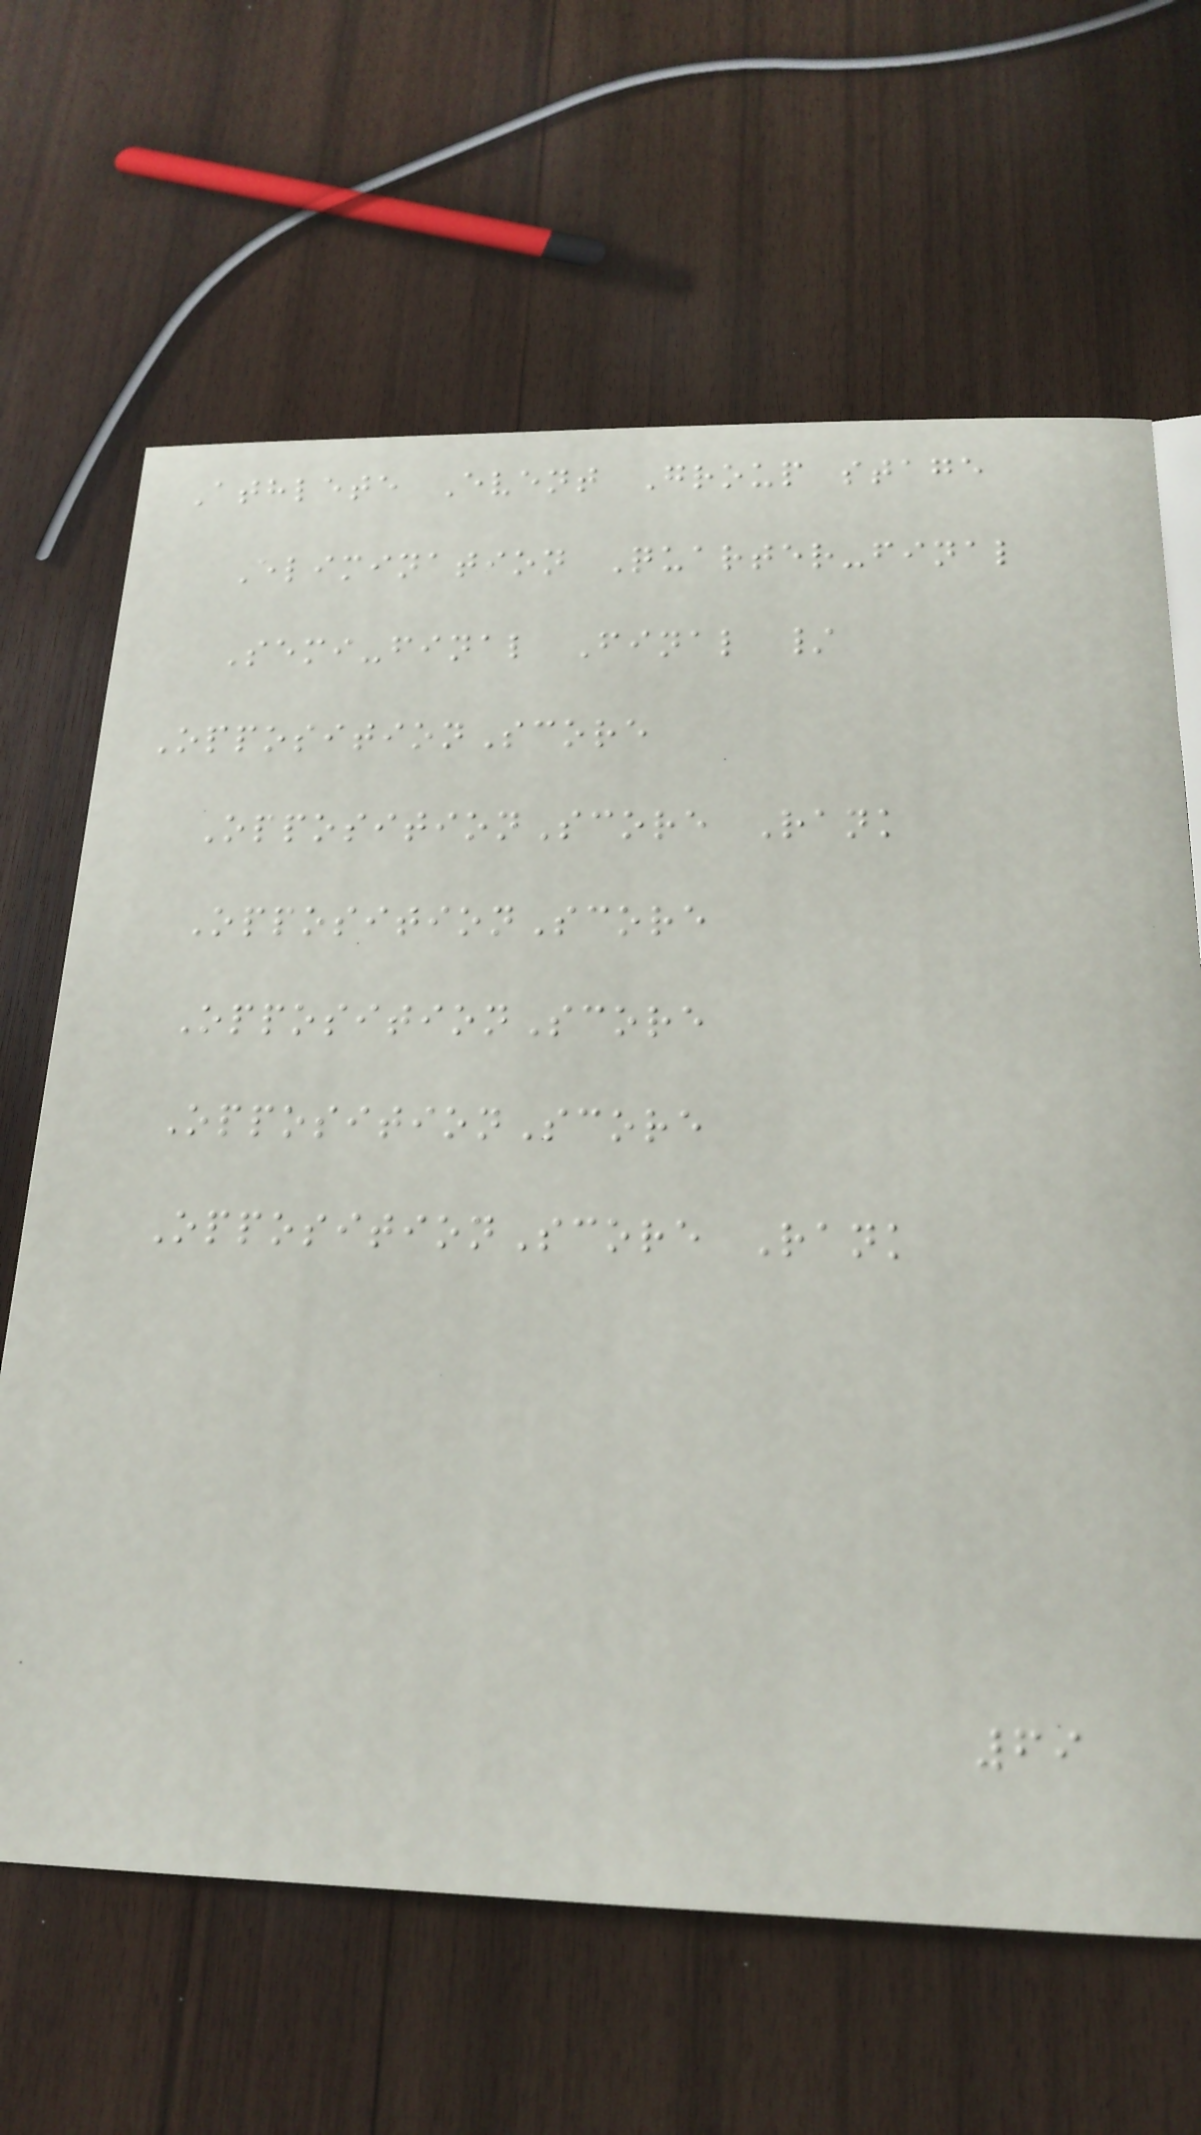Athlete Event Group stage
Elimination Quarter-final
Semi-final Final /
OppositionScore
OppositionScore Rank
OppositionScore
OppositionScore
OppositionScore
OppositionScore Rank
69
